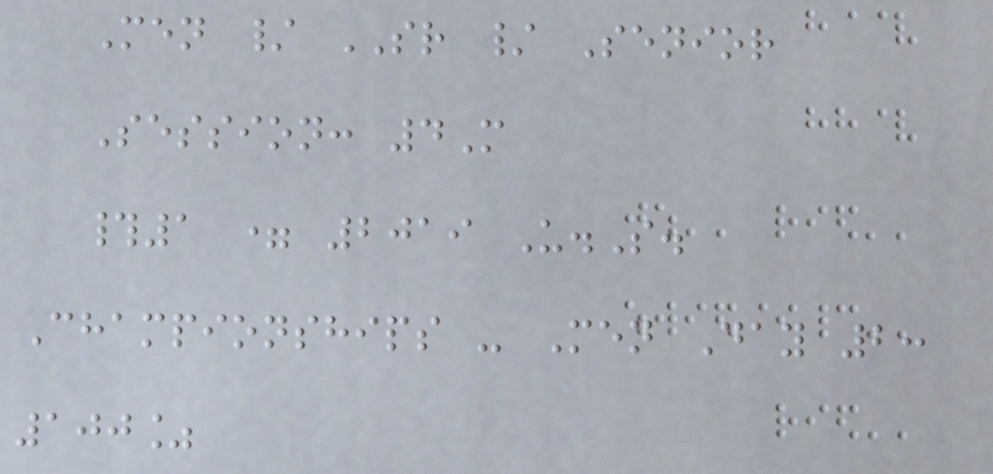Men / SR / Senior
Session: 4M
#1 = 2019 U.S.
Championships - Men Day 2:
100%
